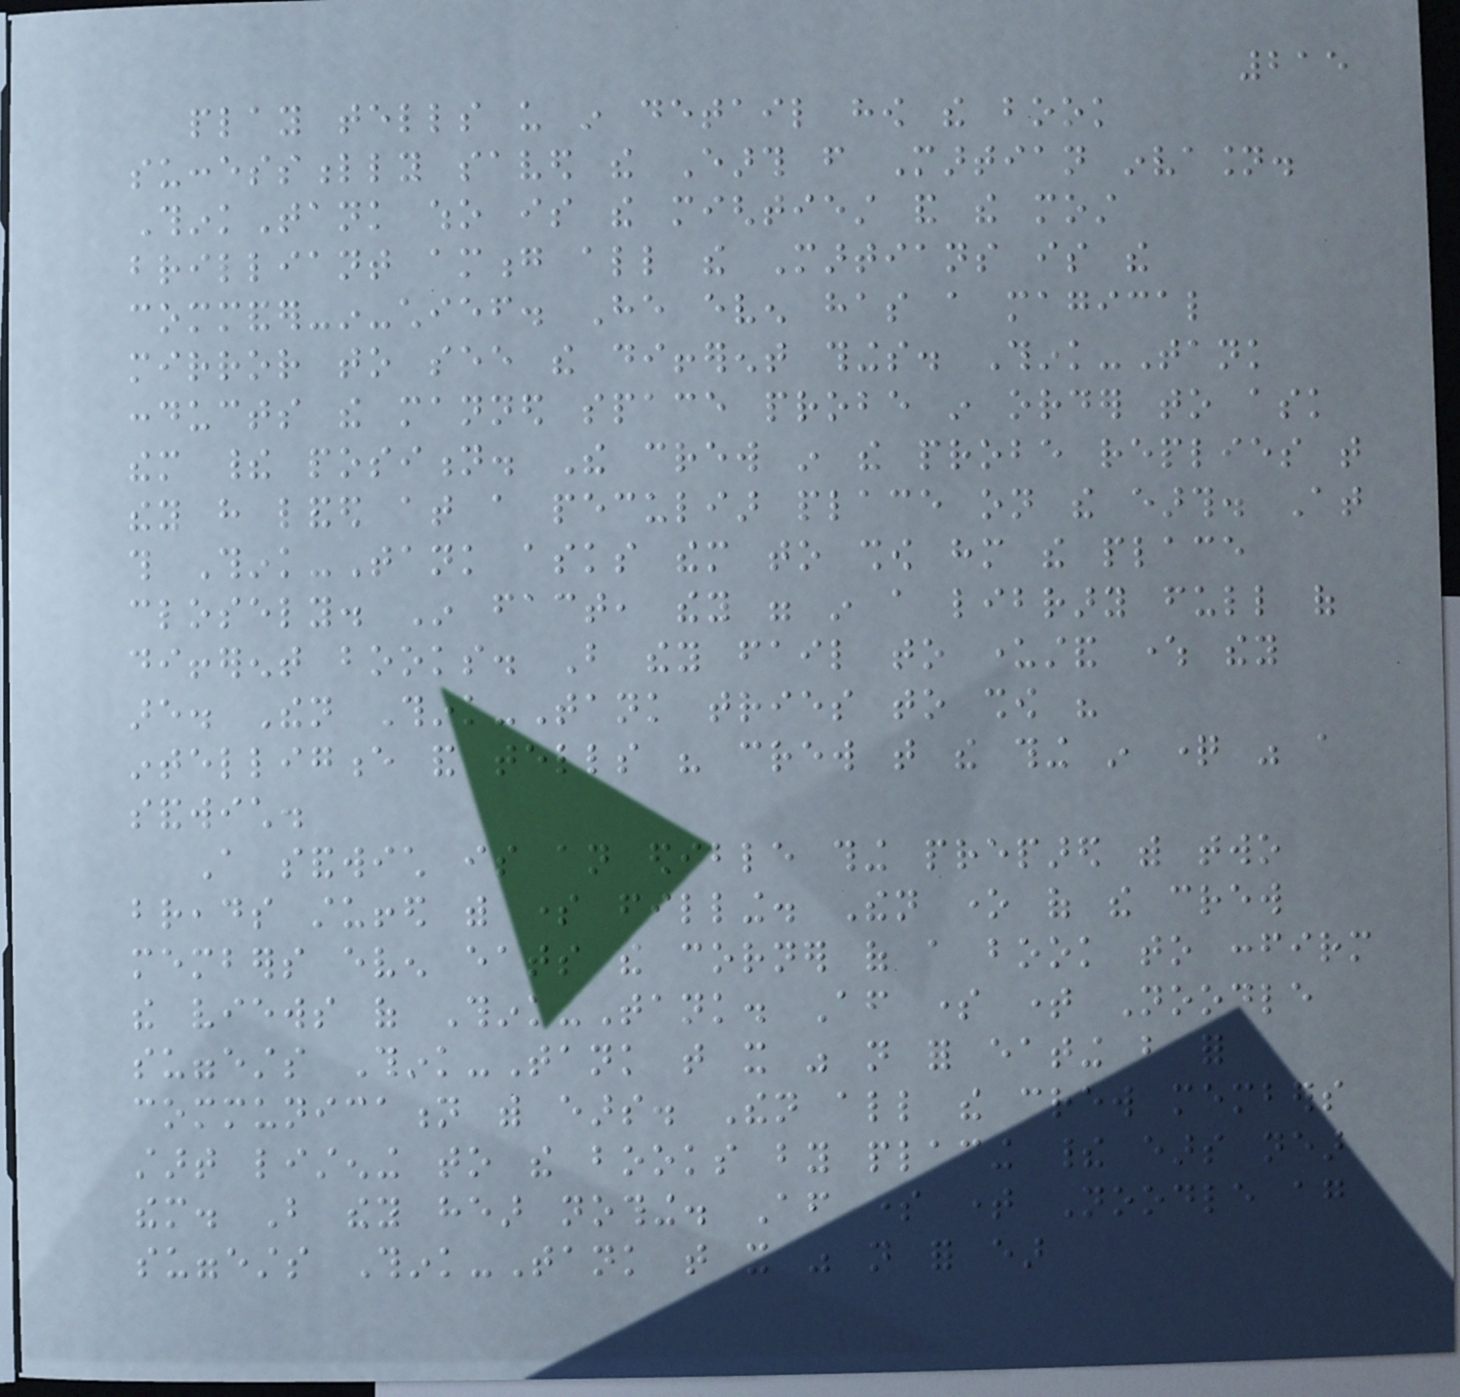215
play tells us in detail how the book
successfully saved the Earth from Martian invasion.
ThinkTank who is the mightiest and the most
brilliant among all the Martians is the
commander-in-chief. He even has a magical
mirror to see the different things. Think-Tank
conducts the manned space probe in order to ask
them their position. The crew in the probe replies that
they have landed at a peculiar place on the earth. At
this Think-Tank asks them to show him the place
closely. In fact, they were in a library full of
different books. But they fail to understand where they
are. Then Think-Tank tries to show his
intelligence and tells his crew that the thing in question was a
sandwich.
A sandwich is an edible thing prepared with two
breads stuffed with some filling. Then one of the crew
members even eats the corner of a book to confirm
the views of Think-Tank. After some time Noodle
suggests Think-Tank that it was not for eating but for
communication with ears. Then all the crew members
start listening to the books by placing their ears near
them. But they hear nothing. After some time Noodle again
suggests Think-Tank that it was not for ear
